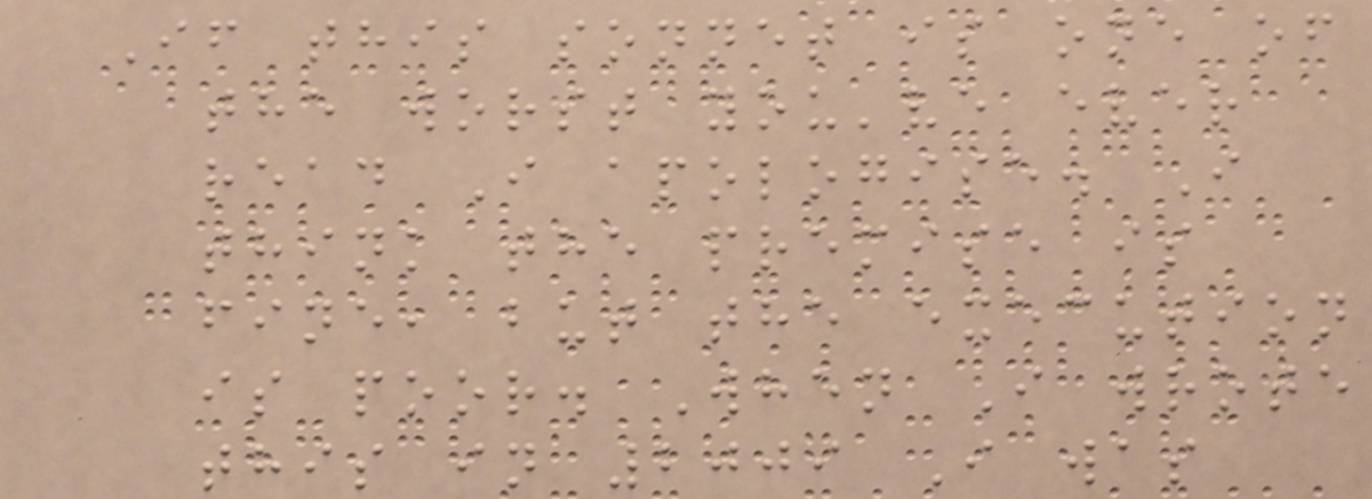If this sonnet is one of
the worst you've ever
read I apologise. I
think the premise is
fine, but the execution
is poor. When I wrote
this in 2009 I was
